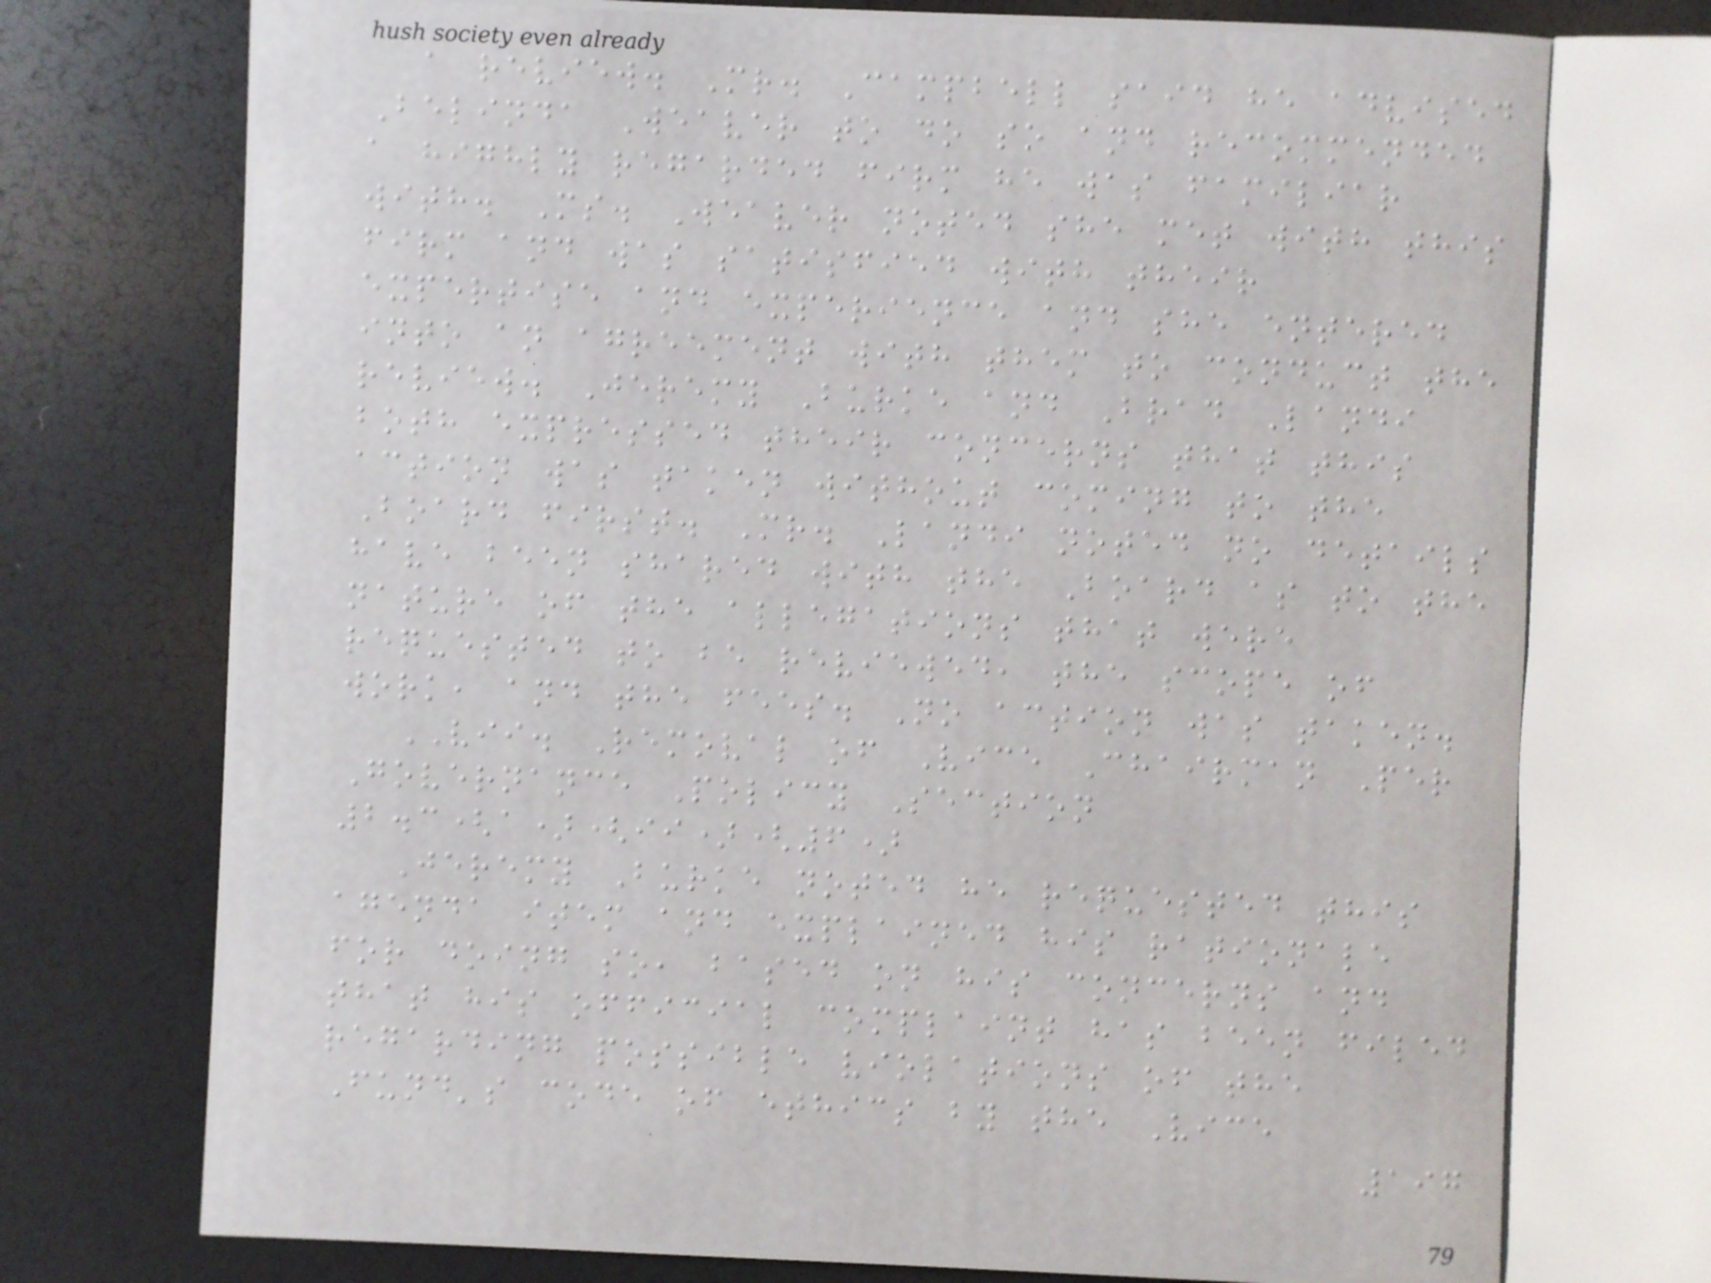a review. Mr. Campbell said he advised
Belinda Weaver to do so and recommended
a highly regarded firm he was familiar
with. Ms. Weaver noted she met with this
firm and was satisfied with their
expertise and experience and she entered
into an agreement with them to conduct the
review. Jeremy Burke and Brad Landi
both expressed their concerns that this
action was taken without coming to the
Board first. Mr. Landi noted no details
have been shared with the Board as to the
nature of the allegations that were
requested to be reviewed, the scope of
work, and the fees. No action was taken.
VII. Removal of Vice Chairman Per
Governance Policy Section
2.3(a)(ii)(6)
Jeremy Burke noted he requested this
agenda item and explained his rationale
for doing so, based on his concerns and
that his official complaint has been filed
regarding possible violations of the
Fund's code of ethics by the Vice
197
